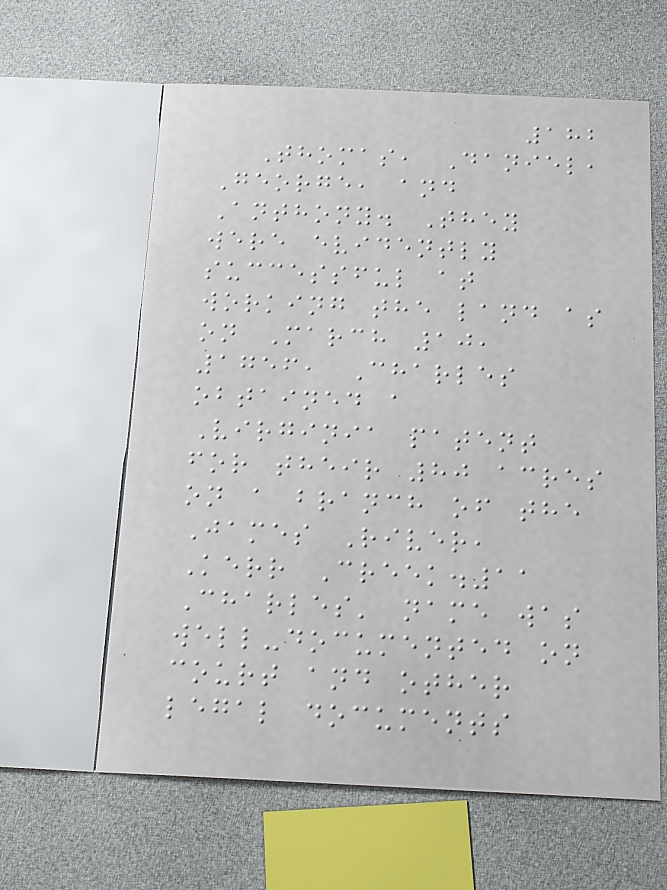182
Thomas, Daniel,
George, and
Anthony. They
were evidently
successful at
working the land as
on March 10,
1756, Charles
obtained a
Virginia patent
for their 80 acres
on a branch of the
James River,
Kerr Creek.11
Charles' name was
well-documented on
court and other
legal documents
